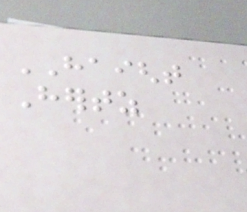HAIGHT
Hertz
